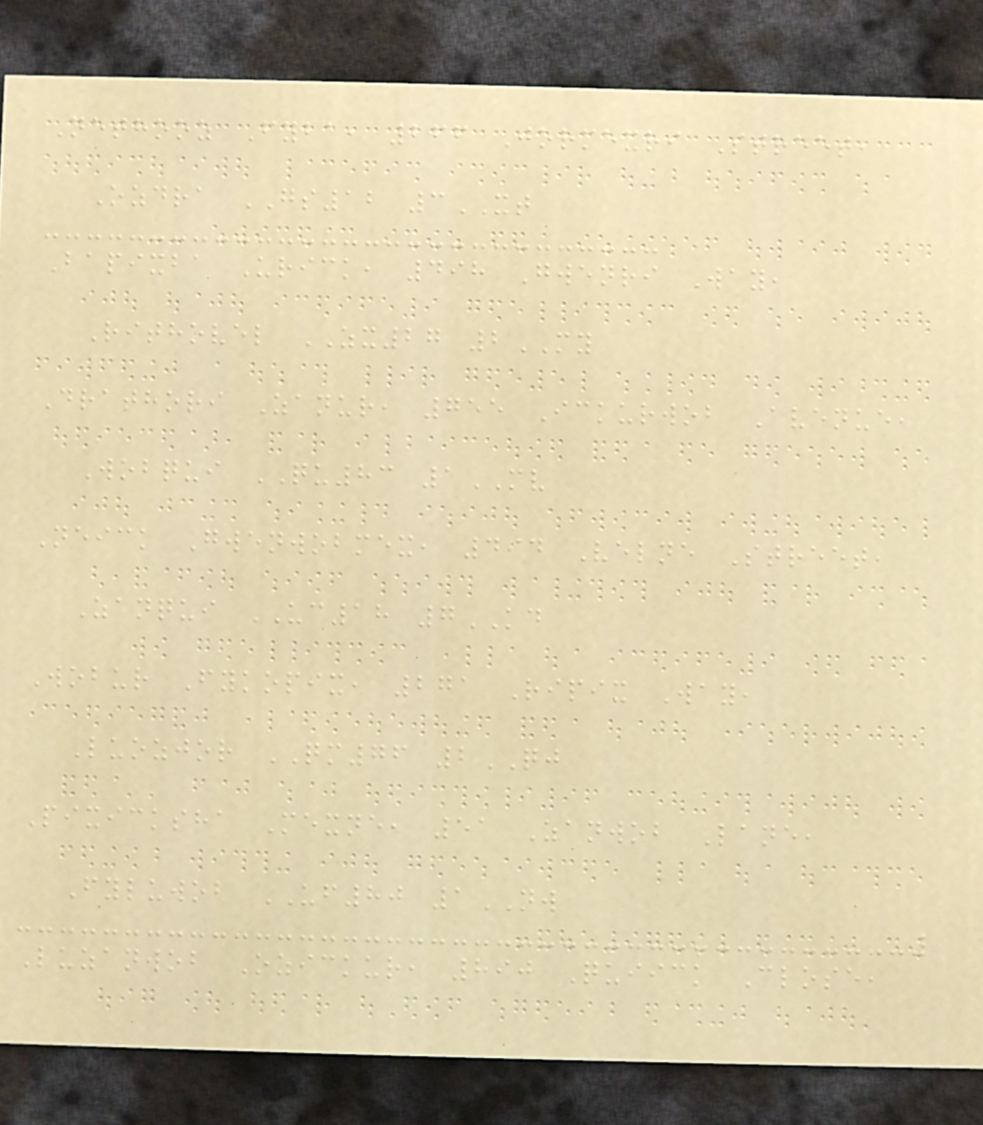Nethooz Fyba, 266 Jormexri Street,
Ozdra GS12 3XT
Bapixba Urick, 498 Gwenri Way,
Rithovel ZX27 2MY
Drathori Zanur, 755 Ickurwob Avenue,
Wobqui QU83 1MV
Neick Gwenwobmex, 494 Velne Street,
Zanqui UC18 7KD
Wobur Fykopix, 271 Ripix Way,
Luozjor QM76 2QJ
Pixicksha Mexne, 51 Zanwob Lane,
Fyluwob UF80 1NW
Luzanwob Ozickur, 890 Quiick Close,
